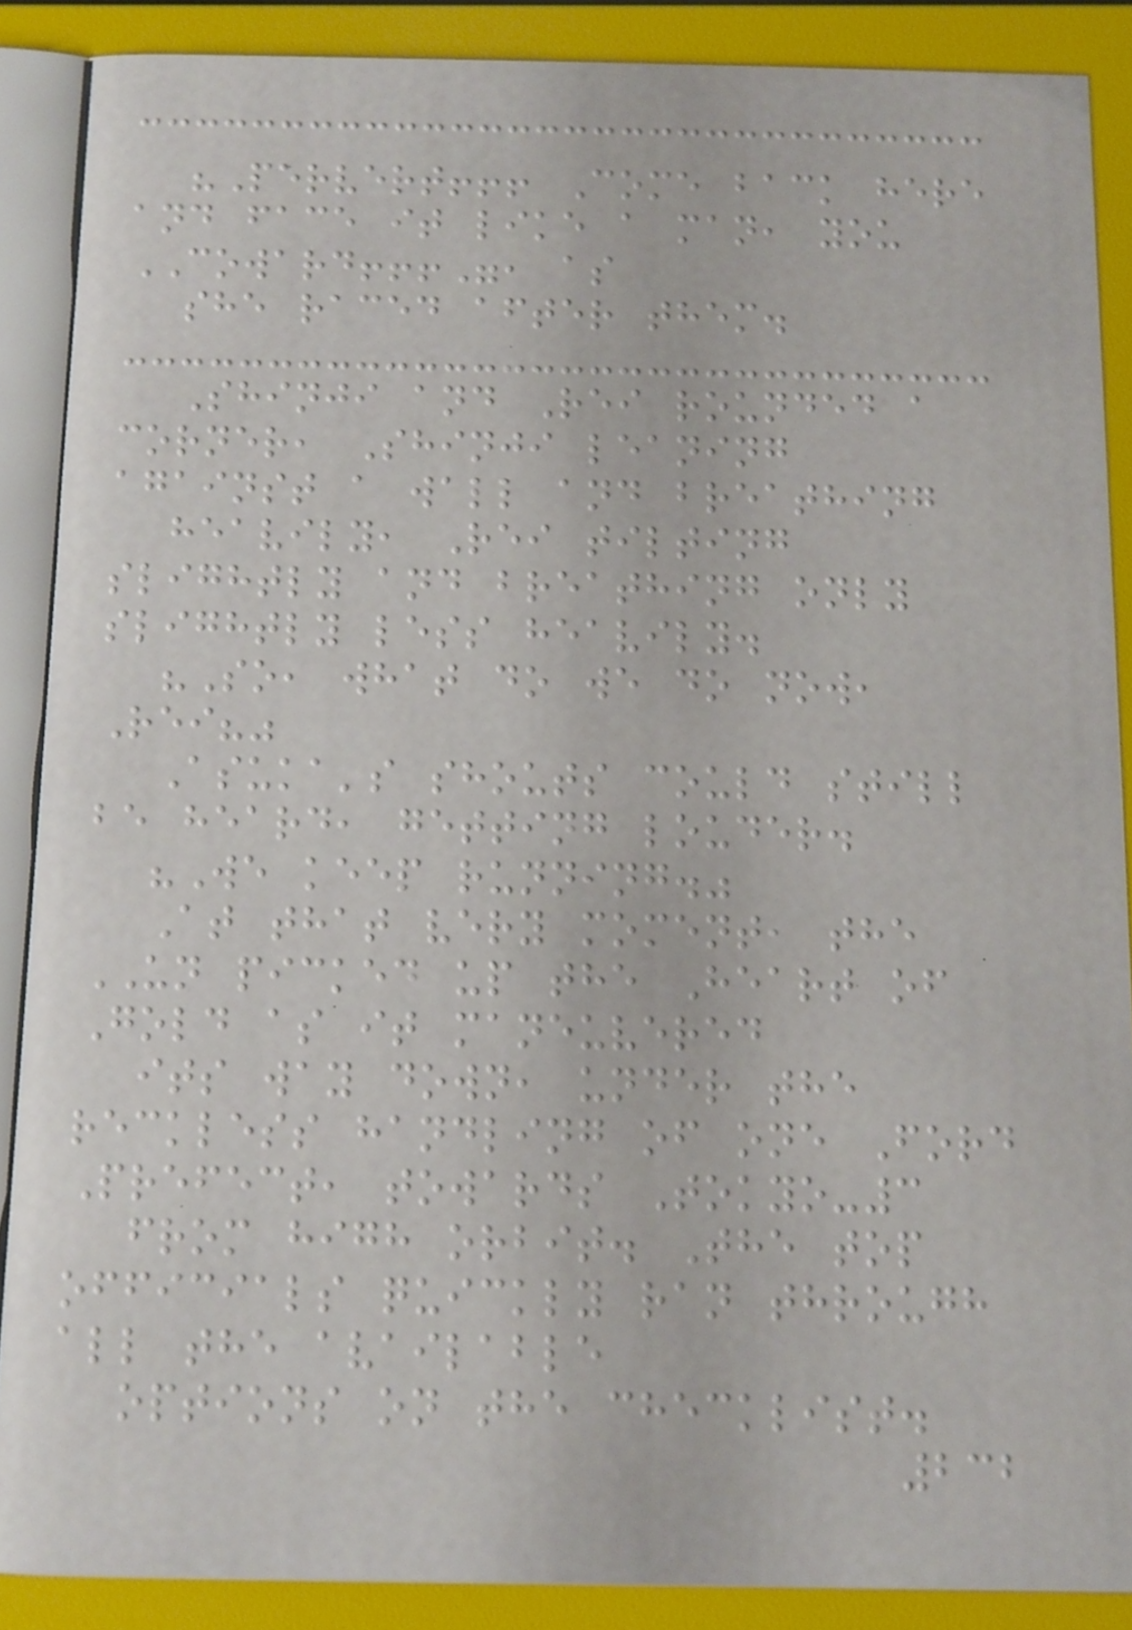"Pervert!!! Come back here
and face it like a man, you
COWARD!!!", as
she raced after them.
Shinji and Rei rounded a
corner, Shinji leaning
against a wall and breathing
heavily, Rei tilting
slightly and breathing only
slightly less heavily.
"So, what do we do now,
Rei?"
Asuka's shouts could still
be heard, getting louder.
"We keep running."
At that very moment, the
UN picked up the Heart of
Gold as it maneuvered
its way down, under the
reckless handling of one Ford
Prefect, towards Tokyo-3
from high orbit. The top
officials quickly ran through
all the available
options on the checklist.
232
